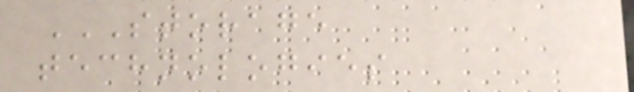STORAGE
TECHNOLOGIES
